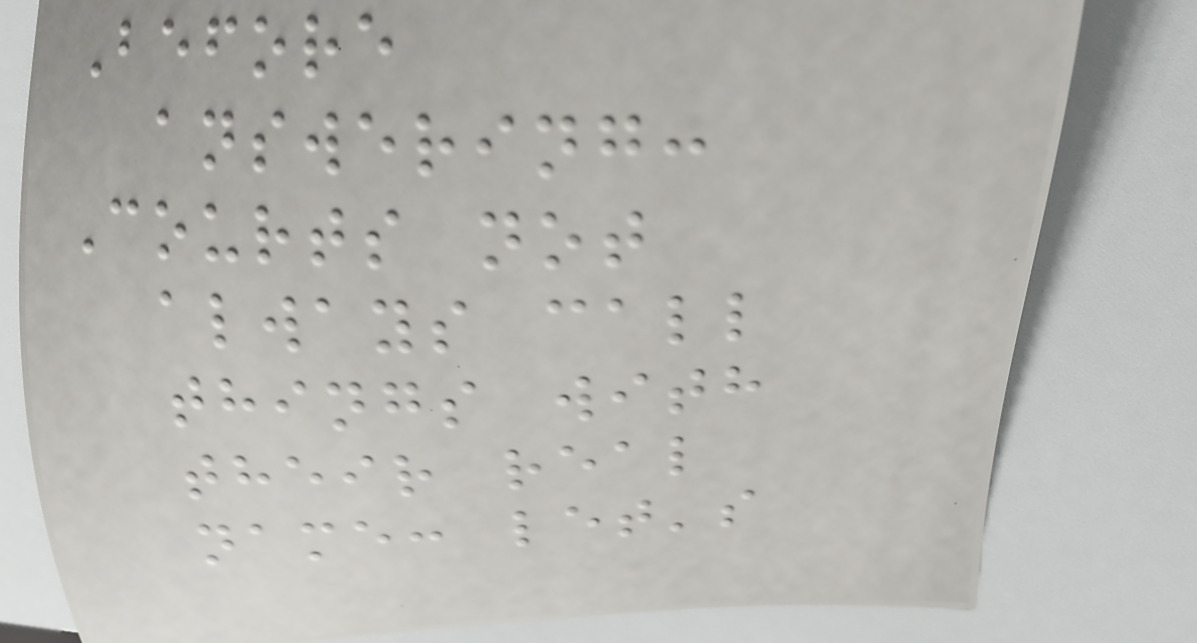Before
answering:
Courts not
always call
things with
their real
name: let's
